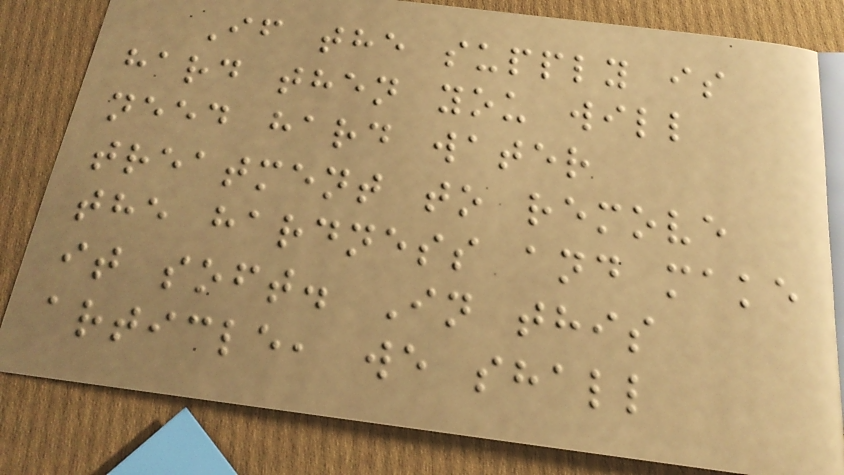If the supply is
hard then you will
need hard water
treatment to remove
the hardness and make
it soft. In this
article, we shall
